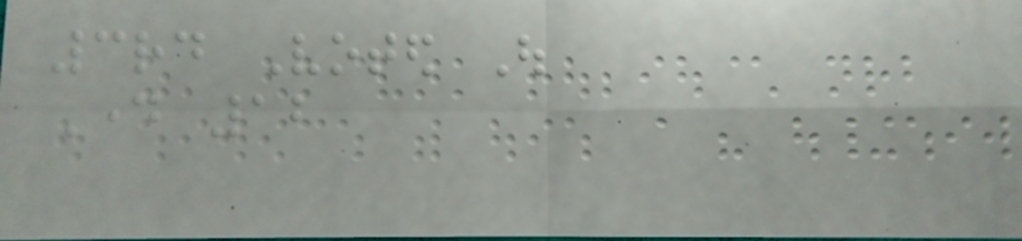3rd Voted Out
Day 12
